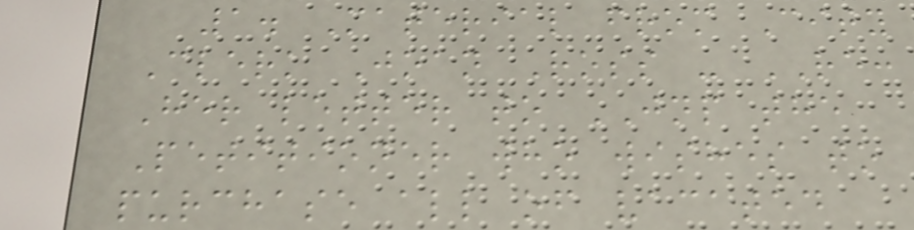1. Material from City
Clerk Joan Ross - RE:
Her letter to JNP the
Petitioner who wishes to
purchase all of vacated
